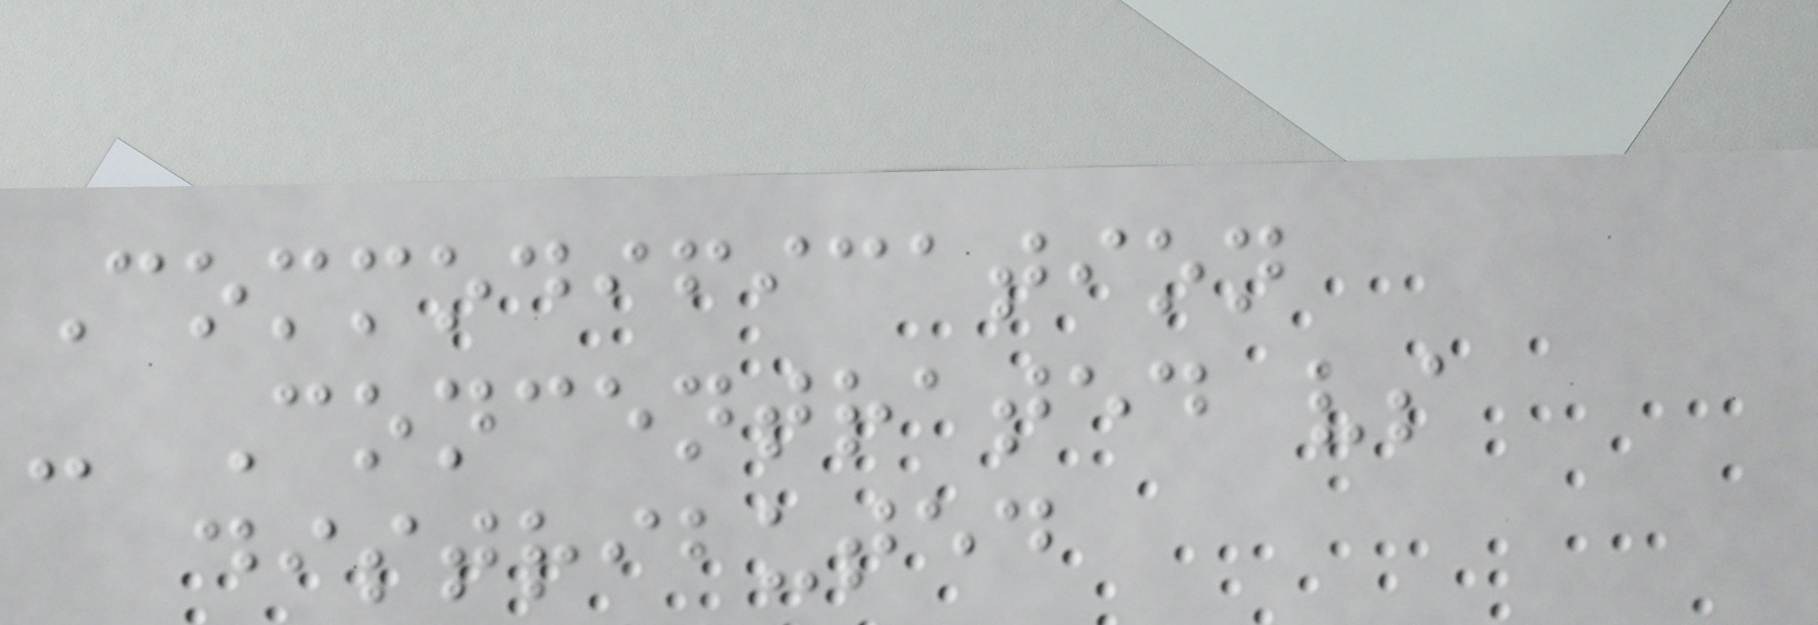Commodification
- Concentrated vs
distributed
